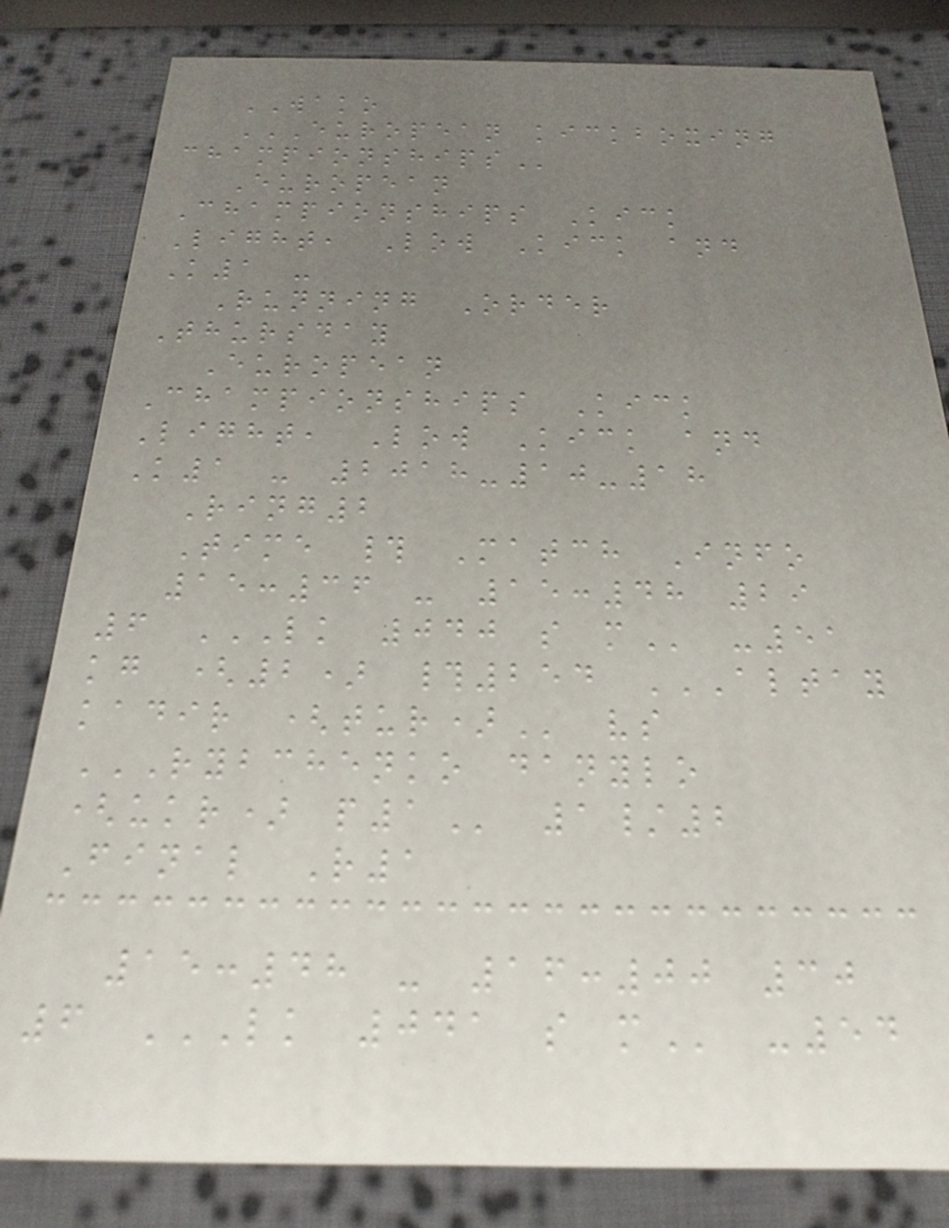WAKO
EUROPEAN KICKBOXING
CHAMPIONSHIPS
European
Championships Kick
Light, Low Kick and
K1 -
Running Order
Thursday
European
Championships Kick
Light, Low Kick and
K1 - 2018-10-18
Ring2
Time # Match Info
15:36 - 15:48 29
6 LK 040 S M -51
kg (2) #254 ALTAY
KADIR (TUR) vs
RYBCHENKO DANYLO
(UKR) P1 1/2
Final R1
15:48 - 16:00 30
6 LK 041 S M -54
